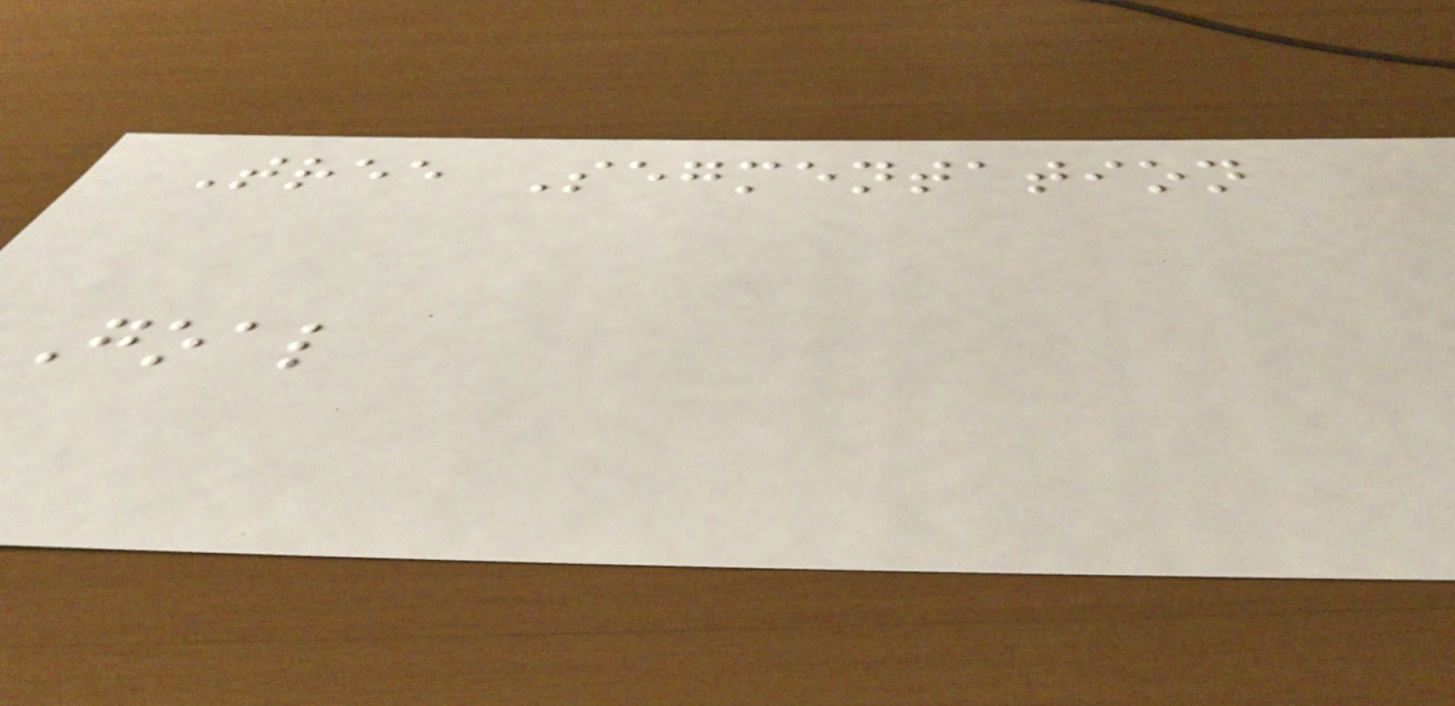Tree Segmentation
Goal
